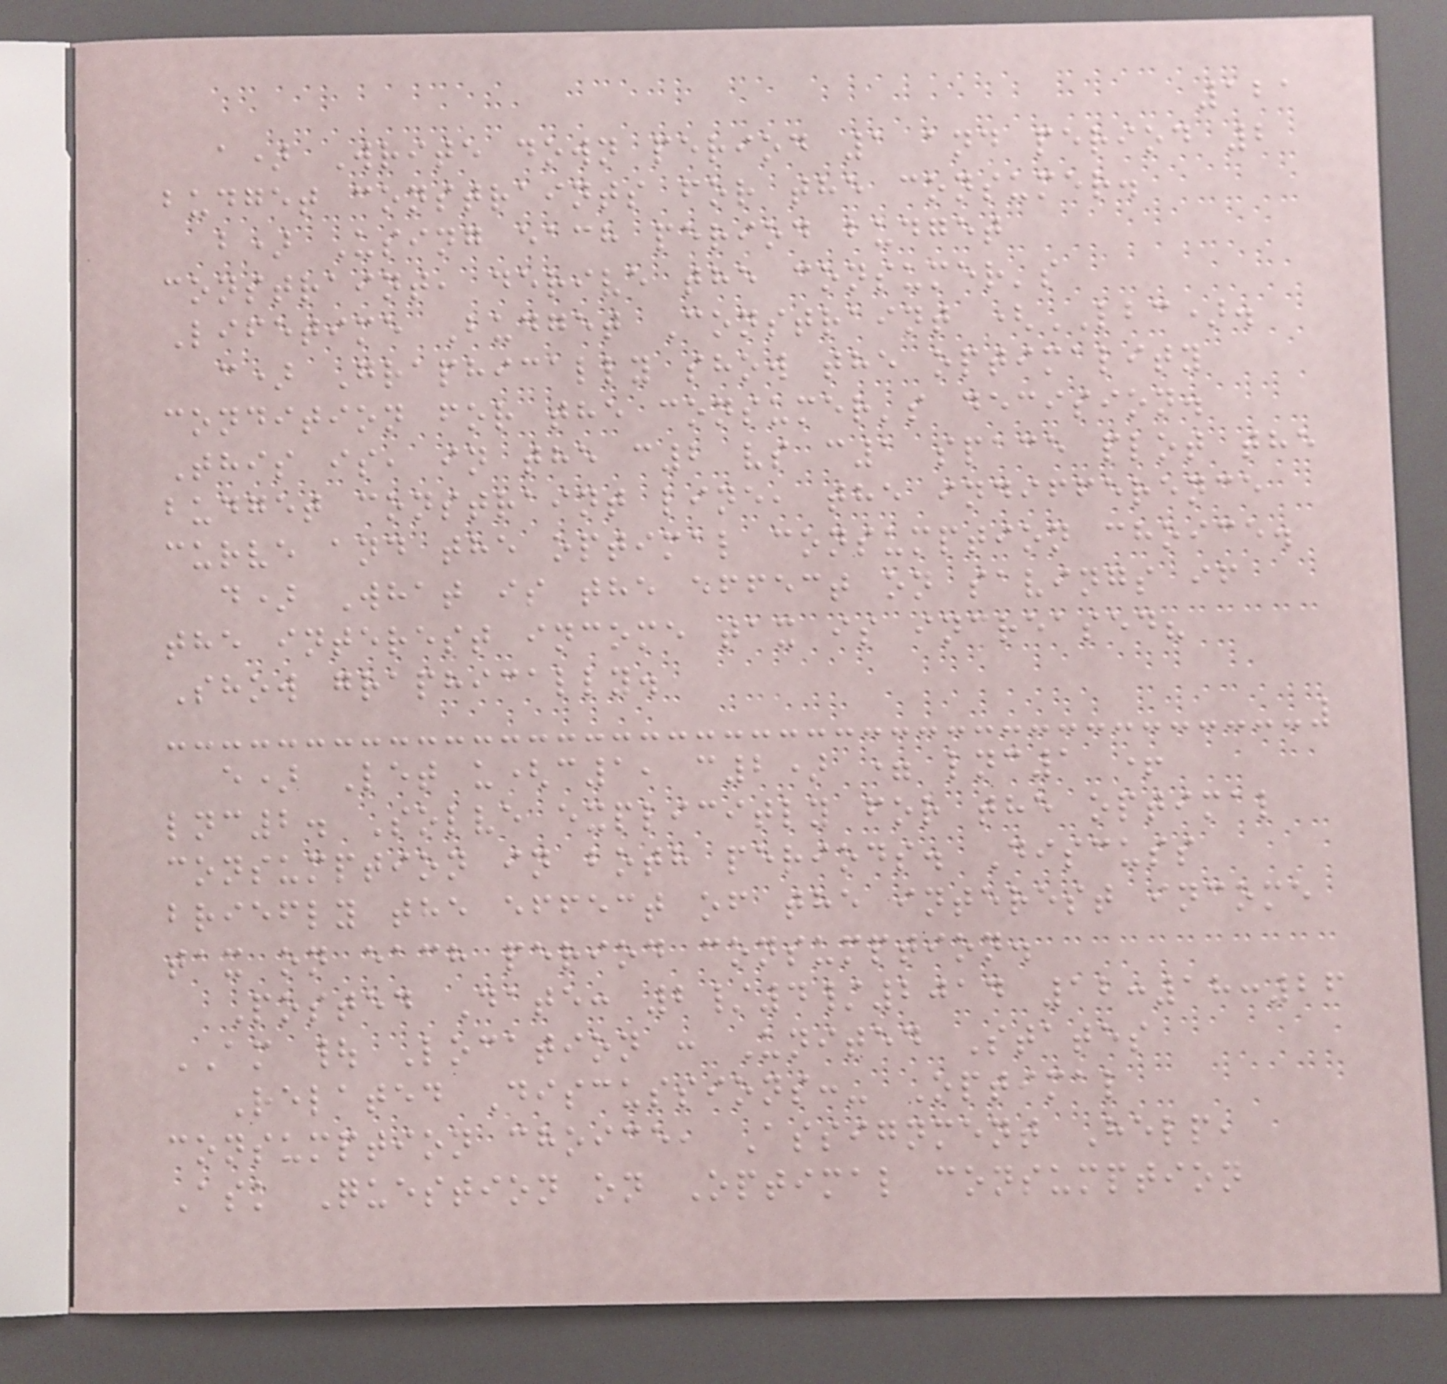121
a) Write down period 1 and period 2
budget constraints for the consumer.
b) Using each period budget
constraint, derive the consumer's
Lifetime Budget Constraint (LBC).
c) Graphically show the optimality
condition for the consumer's decision.
This is, in the c2 vs c1 space plot the
budget constraint line, the indifference
curve and the optimal consumption choice.
d) What is the effect on savings if
the interest income tax is increased?
Show graphically.
e) Let u(c1, c2) = lnc1 +
lnc2. Solve explicitly for the optimal
consumption in both periods. Discuss
briefly the effect of the interest income
tax on each period consumption.
Posted Date: 2/4/2014 12:18:26
AM | Location : United States
Related Discussions:- Optimal
consumption choice, Assignment Help,
Ask Question on Optimal consumption
